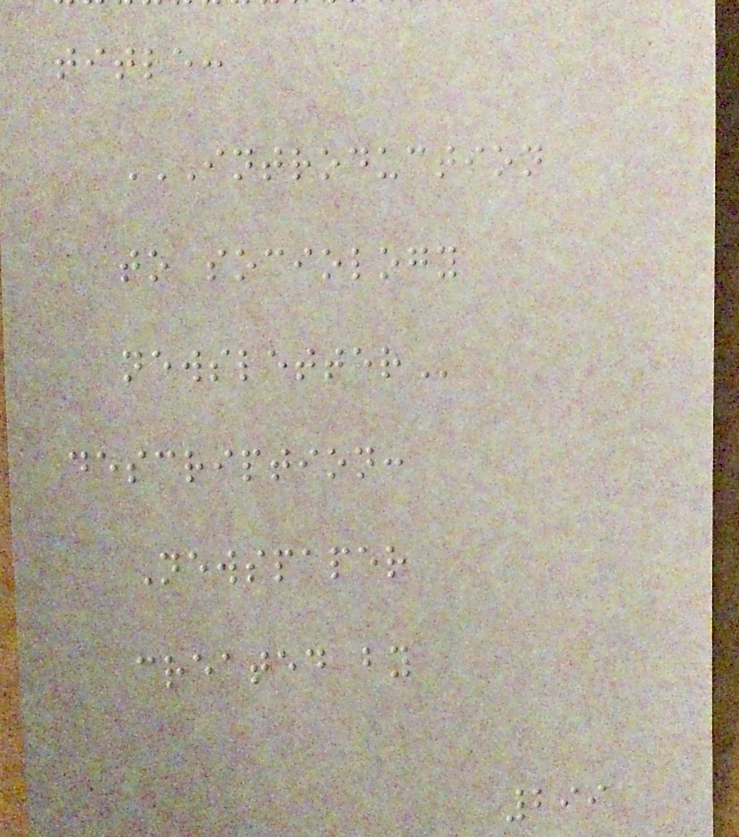title:
INTRODUCTION
TO SOCIOLOGY
NEWSLETTER
description:
Newspaper
created by
299
